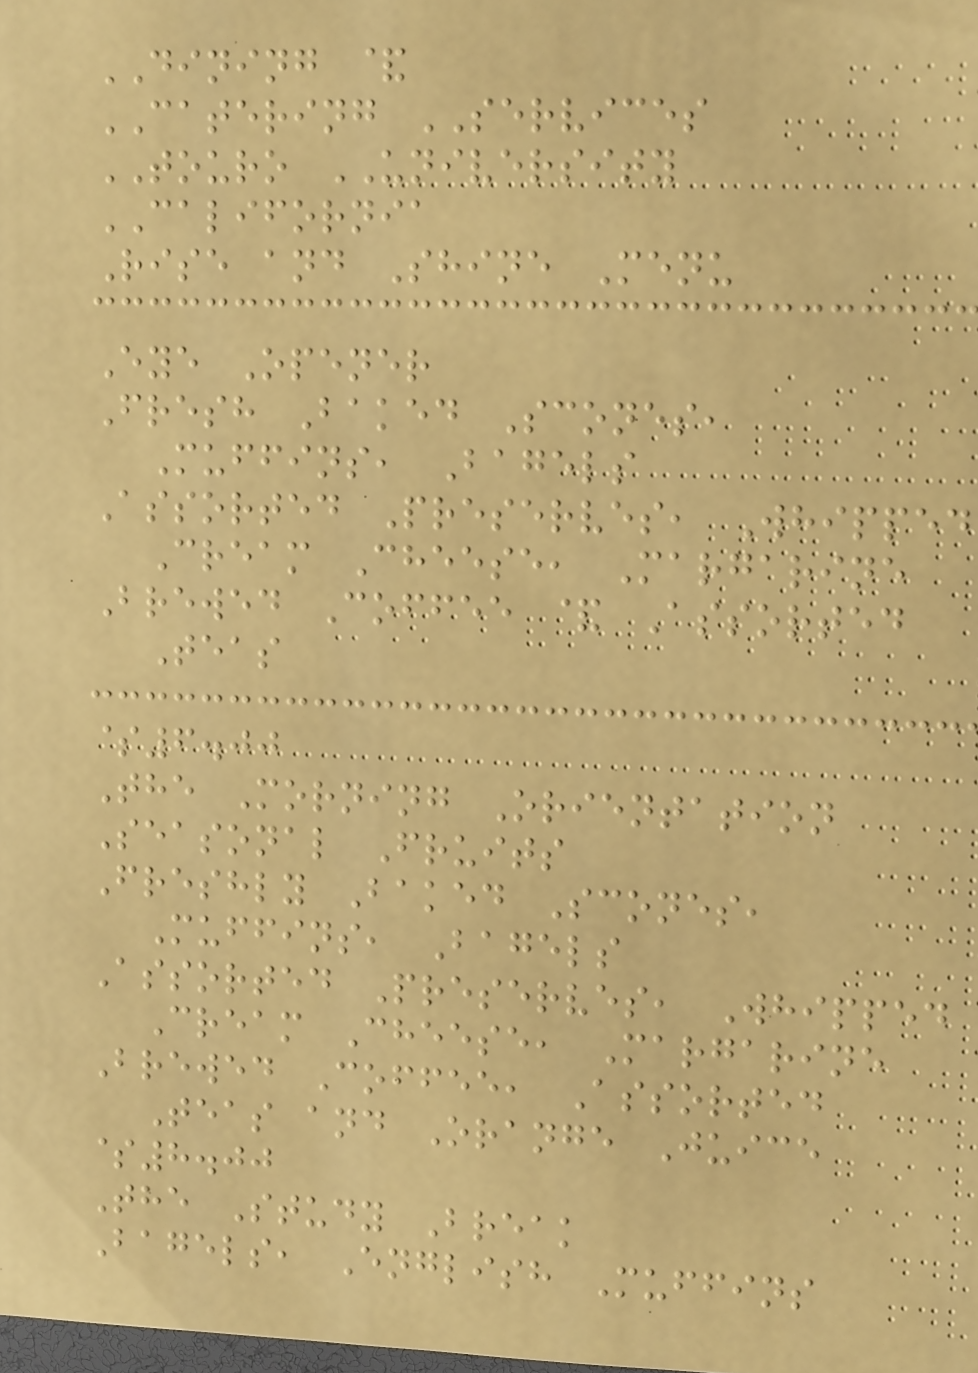DINING &
CATERING SERVICES
TOURO UNIVERSITY
CALIFORNIA
Rise and Shine Menu
Eye Opener
Fresh Baked Scones,
Muffins, Bagels
Assorted Preserves, Whipped
Cream Cheese, Margarine
Brewed Coffee & Assorted
Teas
$6.00
The Morning Orientation
Seasonal Fruits
Freshly Baked Scones,
Muffins, Bagels
Assorted Preserves, Whipped
Cream Cheese, Margarine
Brewed Coffee, Assorted
Teas and Orange Juice
$8.00
The Study Break
Bagels, English Muffins
